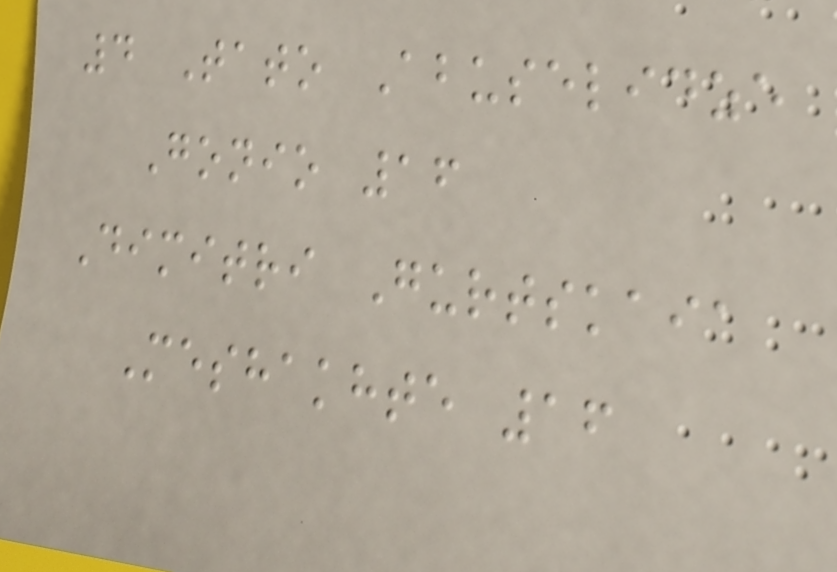4 Tato Abuselidze
Gonio 16
Dimitri Gurtskaia
Meshakhte 16
